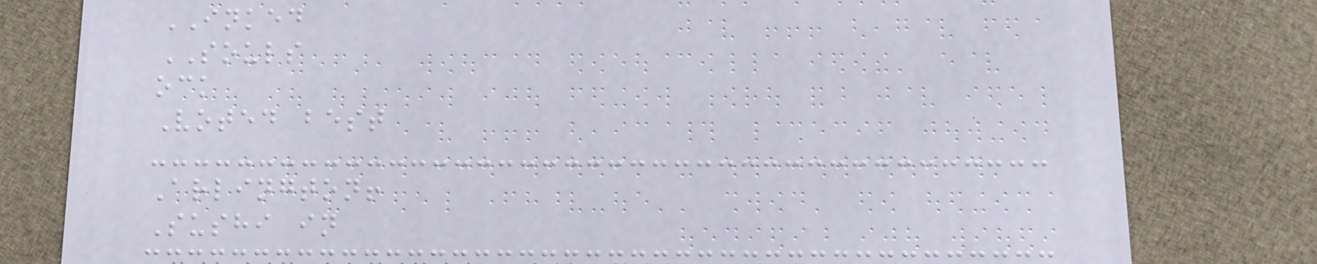INKED
SOULS
ock
Voted best
Arlington!
Sushi in
